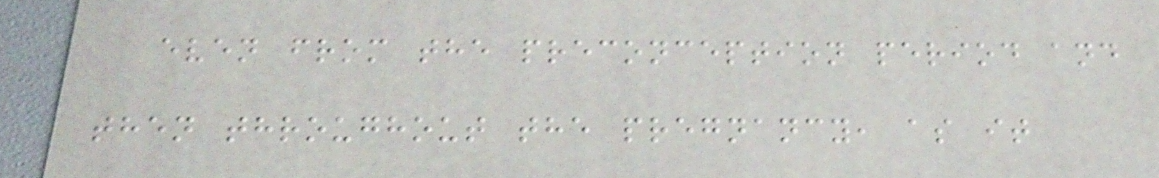even from the preconception period and
then throughout the pregnancy, as it
